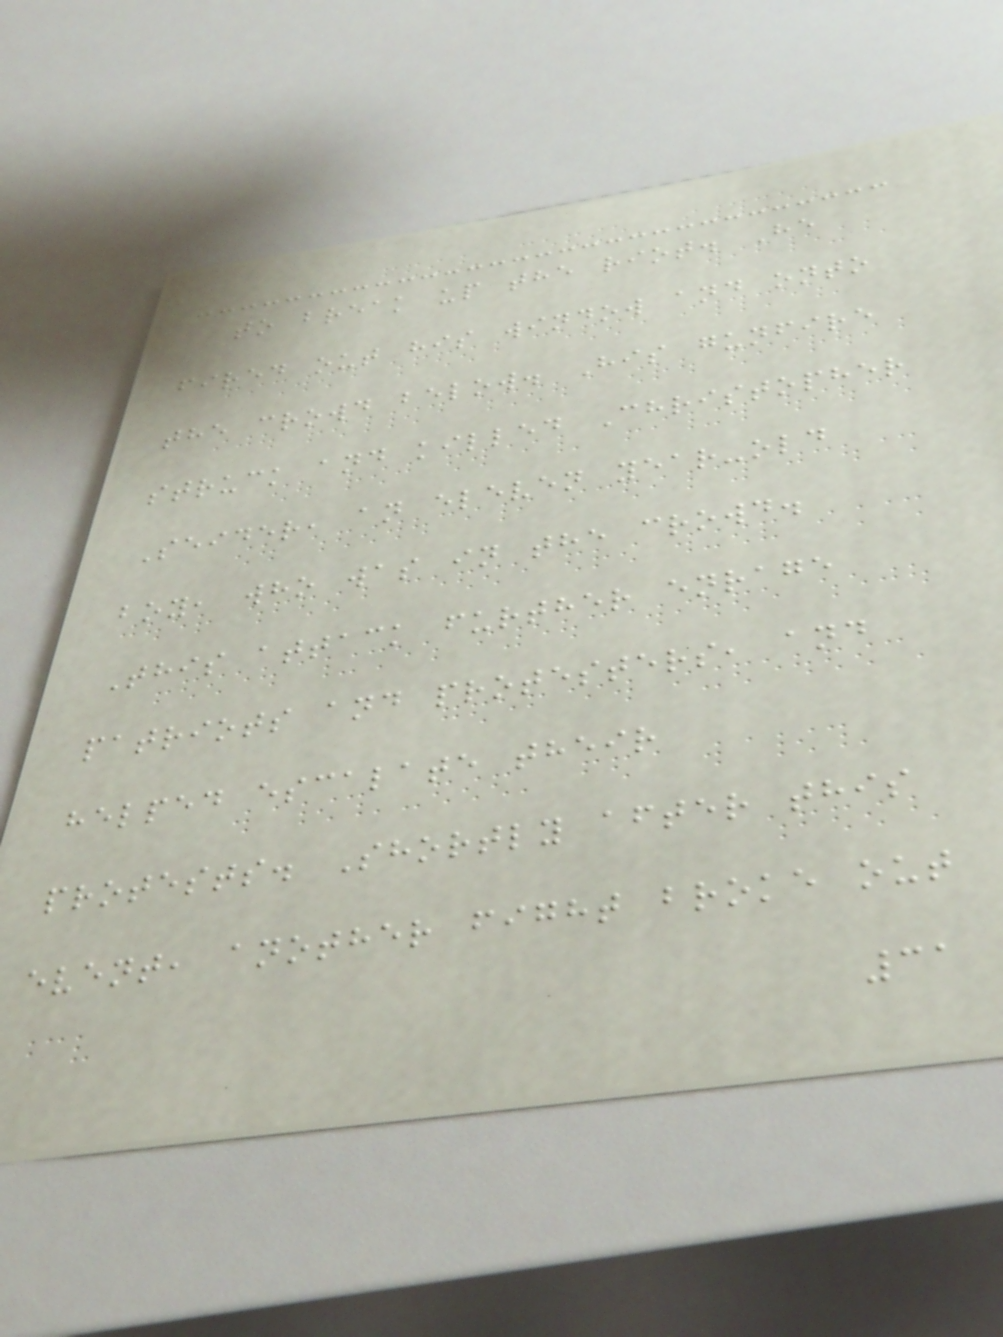to break up the riot. He
fired out his window and onto
the crowd below. His gunfire
struck and killed Christopher
Seider, an eleven year-old
boy, who was in the crowd.
This attack further enrage
patriots and protesters, and
helped escalate their
protests. Shortly after this
event, another fight broke out
31
